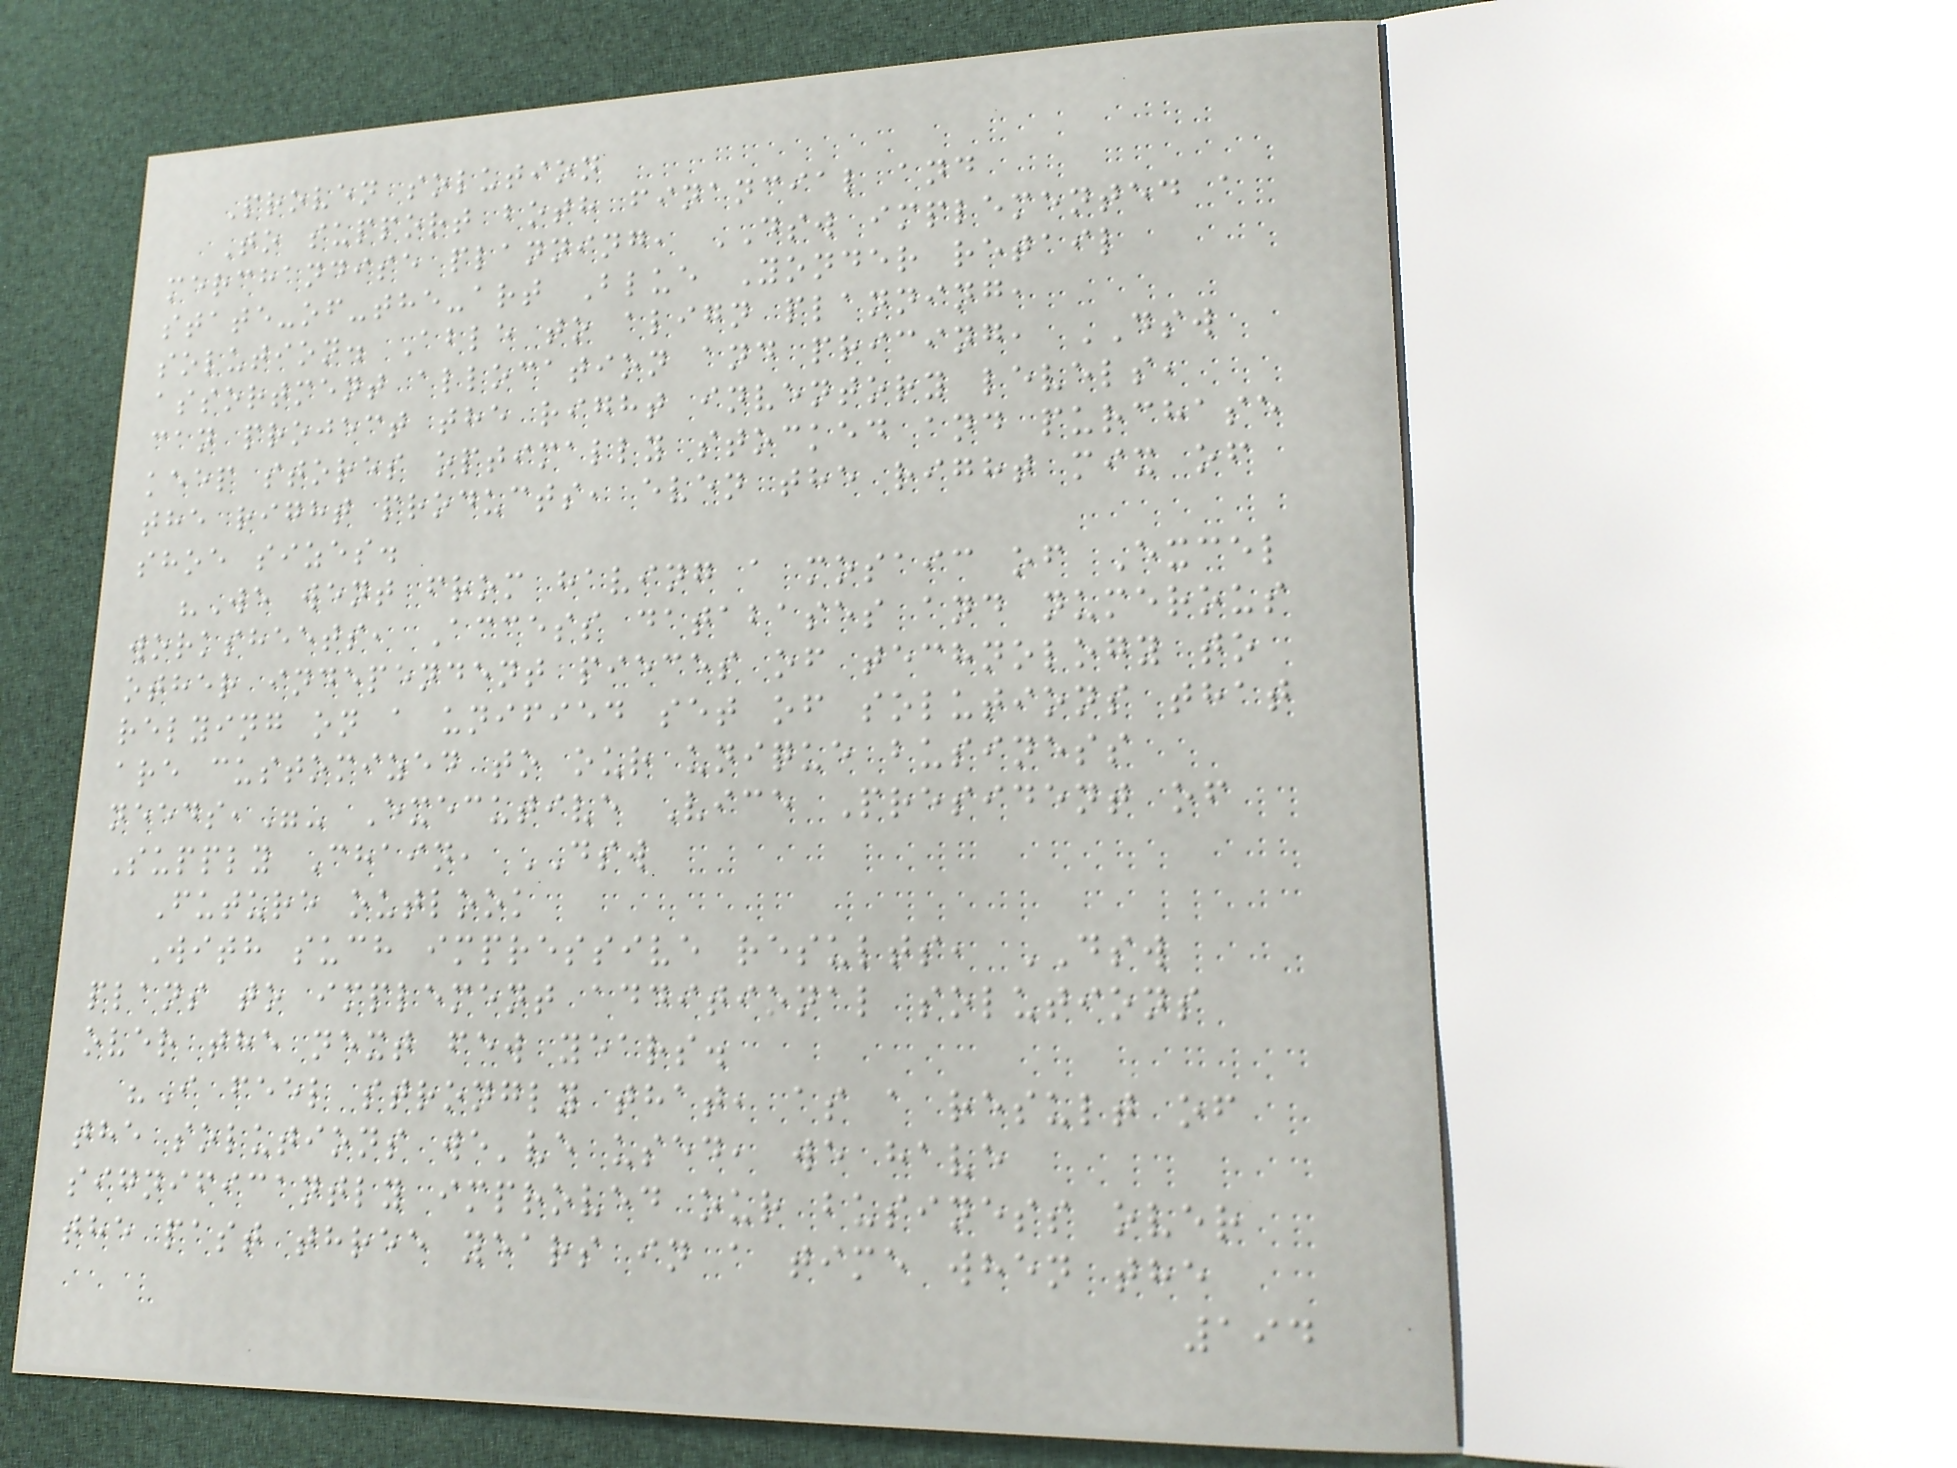Proven solution
To support both financial and
merchandise planning, DSW implemented a
state-of-the-art Blue Yonder retail
solution. Able to align planning,
assortment allocation and pricing, DSW
can project the right inventory levels,
keep stores optimally stocked and purchase
the right products, even the right mix of
shoe sizes.
"We went from having a mosaic of Excel
worksheets, Access databases and numerous
other independent pieces of technology to
relying on a unified set of solutions that
are customized to our unique business
needs,"- Executive Vice President of
Supply Chain, DSW
Future outlook
With such impressive results, DSW
plans to implement additional solutions
over the next few years.
"I feel strongly that, as a result of
the solutions we've used, we have
significantly improved our business over
the past three years in a time when the
194
